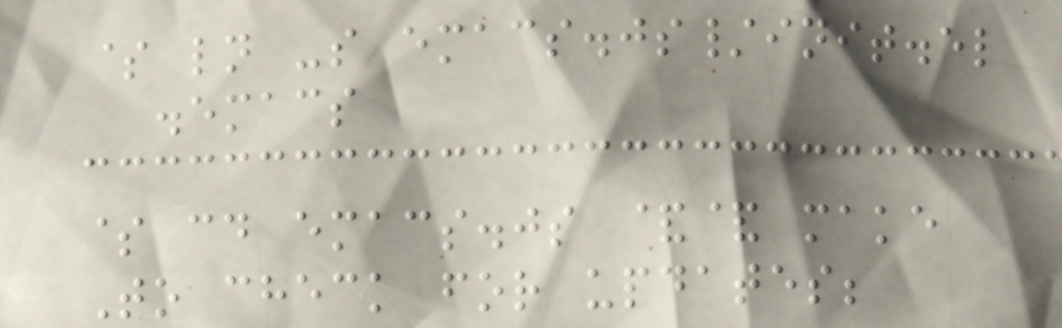$ ln -s emacs.js/init.el
.emacs
$ cd emacs.js && make
To check for updates;
